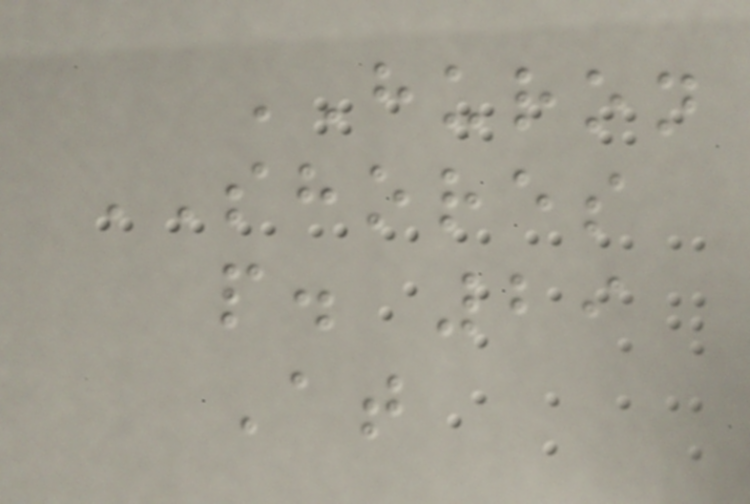HURON
SHORES
p. 29
At
